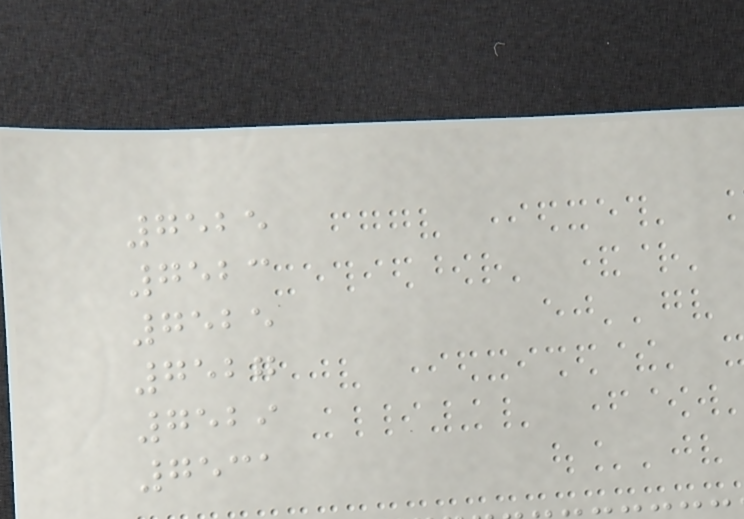7525
7523
7525
7527
7529
7531
